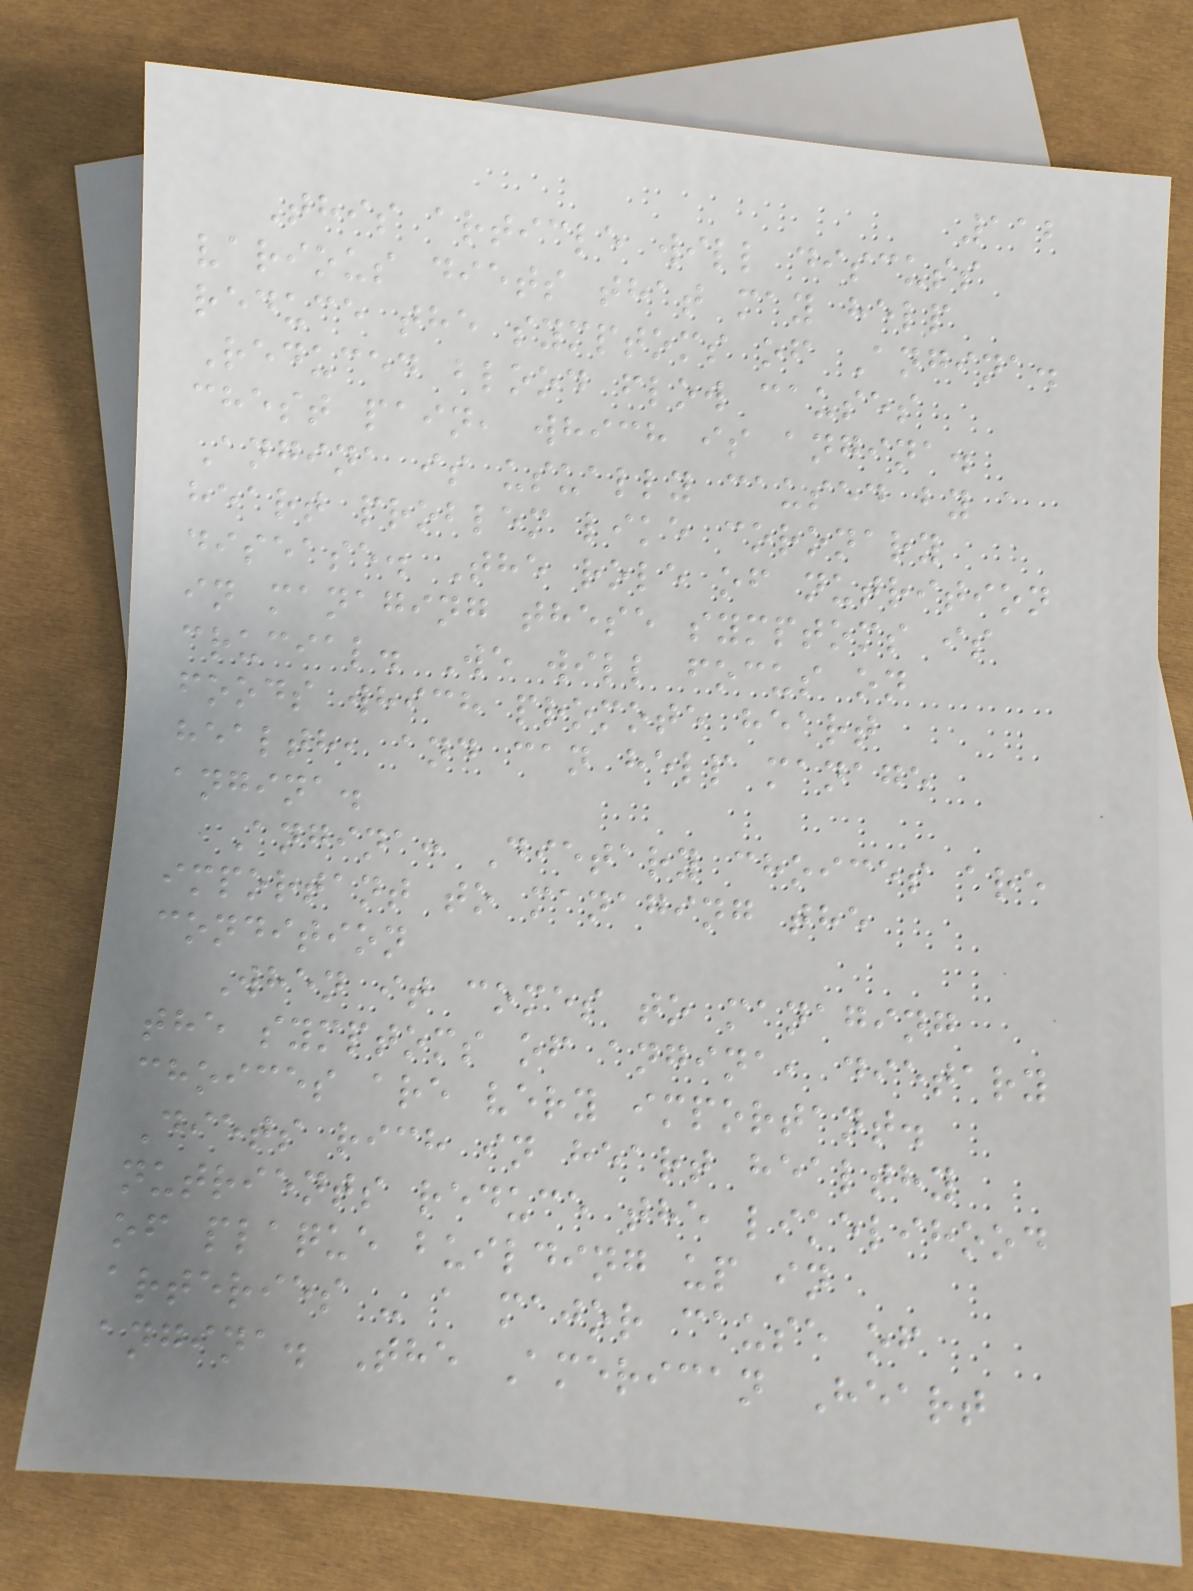112
This article will discuss
various diets that may help
reduce the symptoms of Angina.
Reduced blood flow causes
chest pain, which is angina.
Angina is usually caused by a
heart problem like coronary
disease. The role of nutrition
in managing these symptoms is
crucial. We will focus on
foods which promote heart
health, and can help manage
angina.
Angina: Dietary choices are
important to managing the
condition
When it comes to managing
the symptoms of angina, dietary
choices are very important.
Diets rich in heart healthy
nutrients reduce the likelihood
of plaque building up in
arteries - a major cause of
angina. The American Heart
